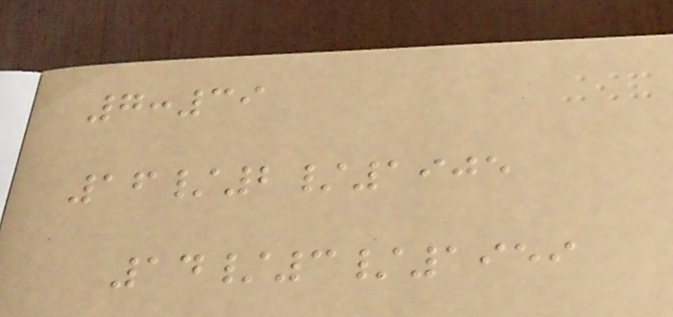7:39
16/2/1905
14/3/1959
